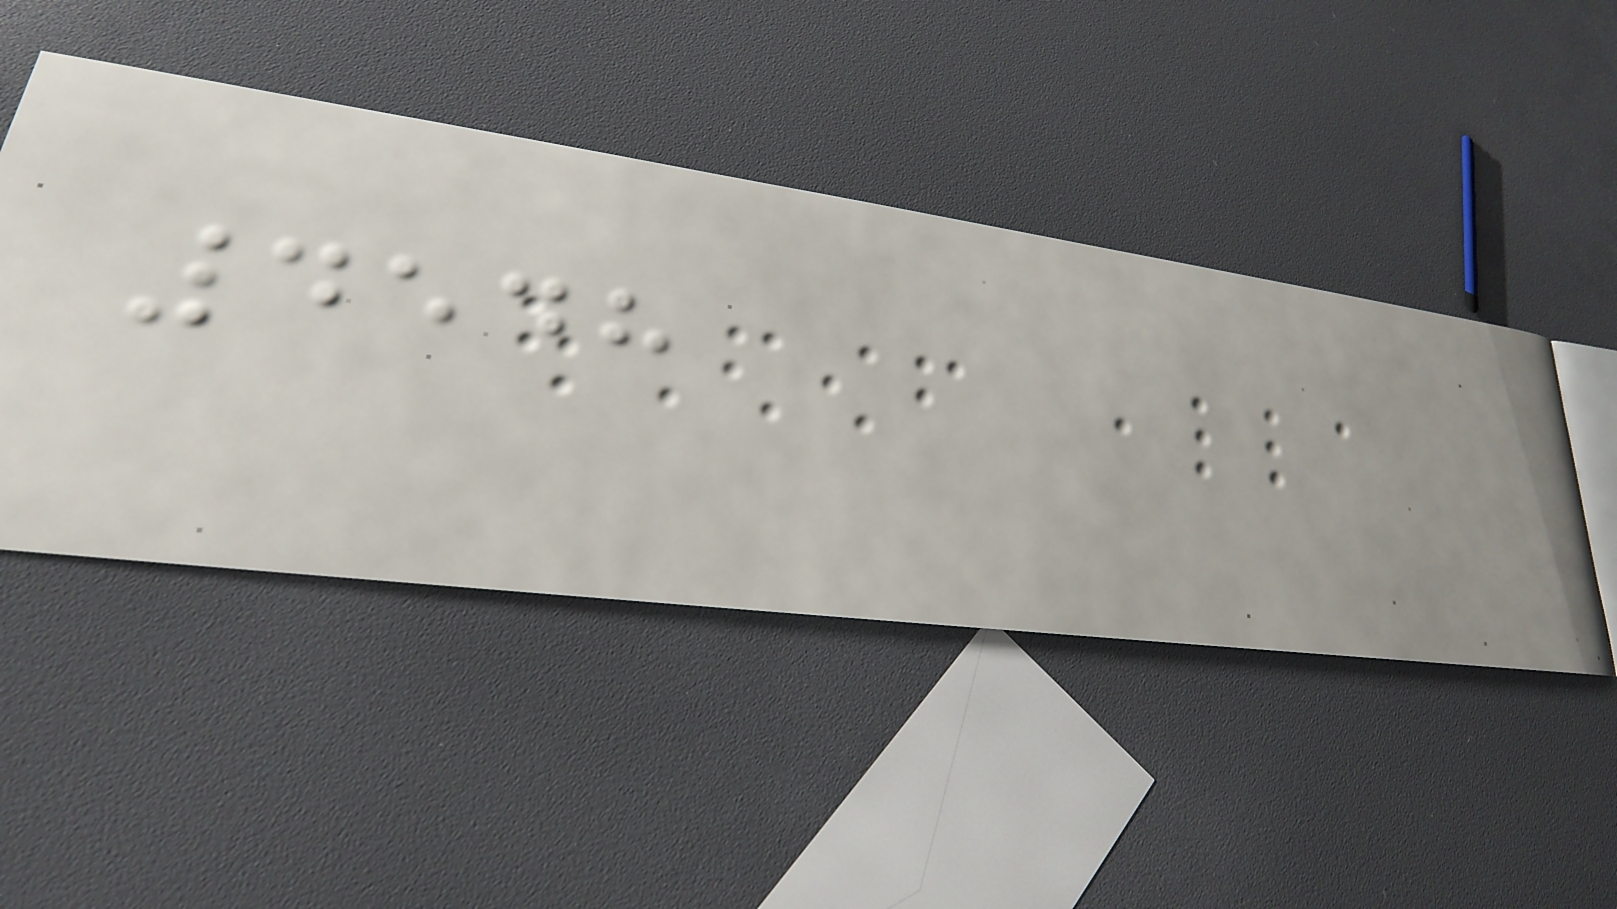4548
